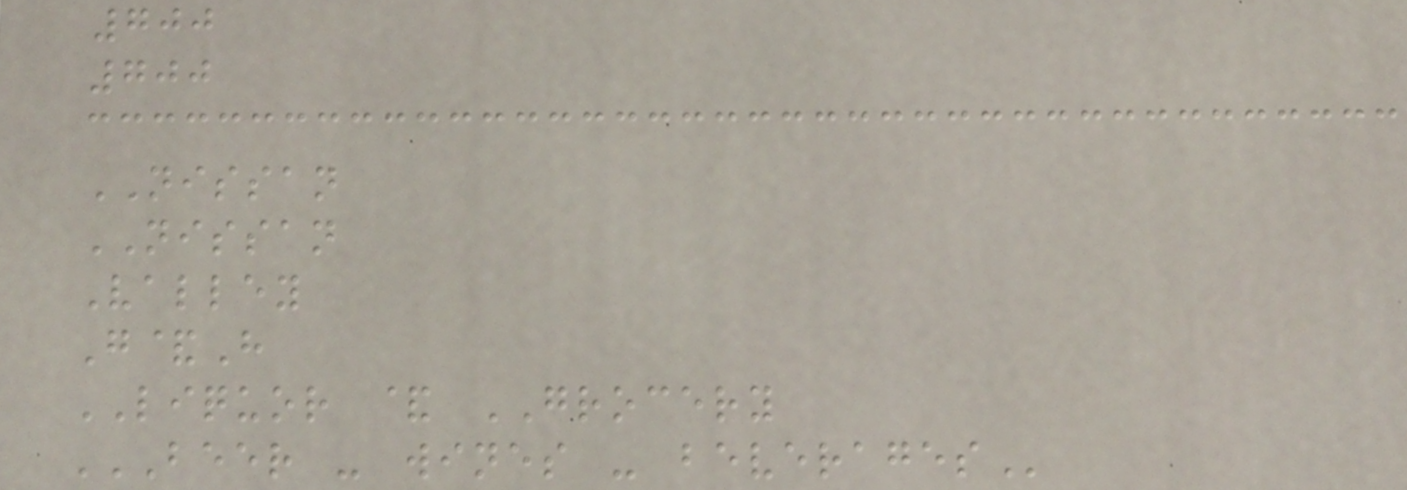700
700
NISSAN
NISSAN
Valley
G&H
LIQUOR & GROCERY
BEER - WINES - BEVERAGES
